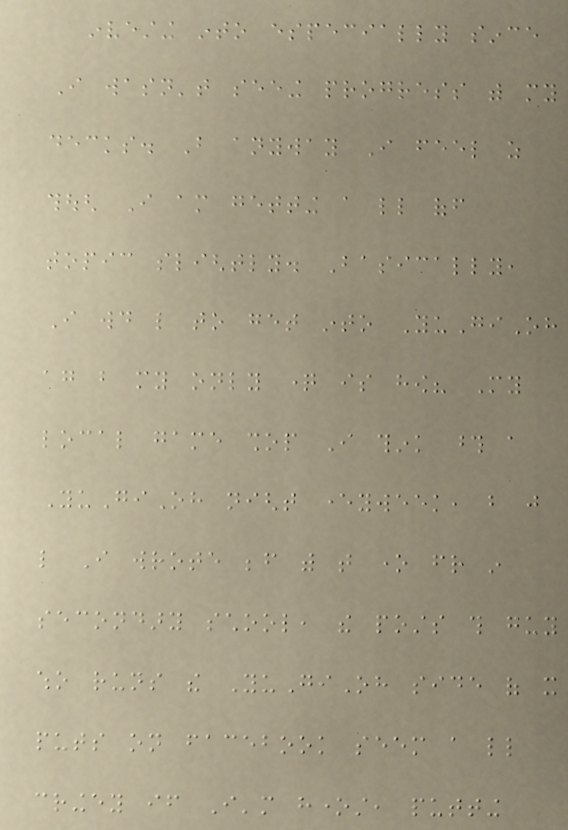investing into especially since
I wasn't seeing progress with my
decks. But anyway I feel as
though I am getting a little off
topic slightly. Basically,
I would like to get into YuGiOh
again but my only question is how? My
local game shop I think those a
YuGiOh night everyweek, but just
like I wrote before with that one friend in
secondary school, the posts this guy
who runs the YuGiOh side of it
puts on facebook seem a little
cringey if I'm honest, putting
